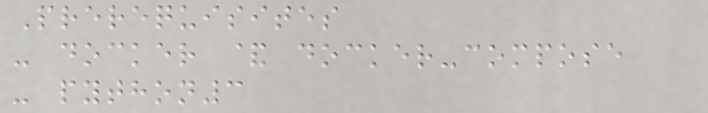Prerequisites
- docker & docker-compose
- python3
